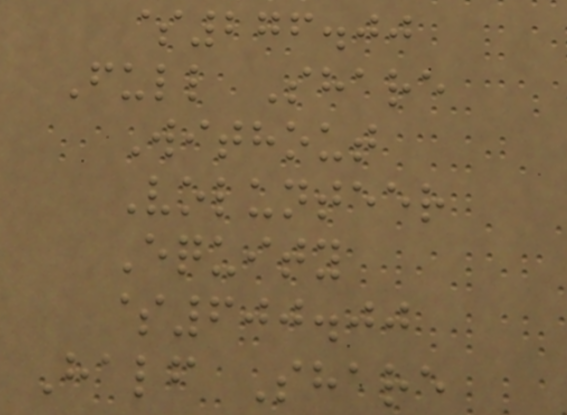$276.00
Full Share
Without
Volunteer
Equity
$600.00
Half Share
